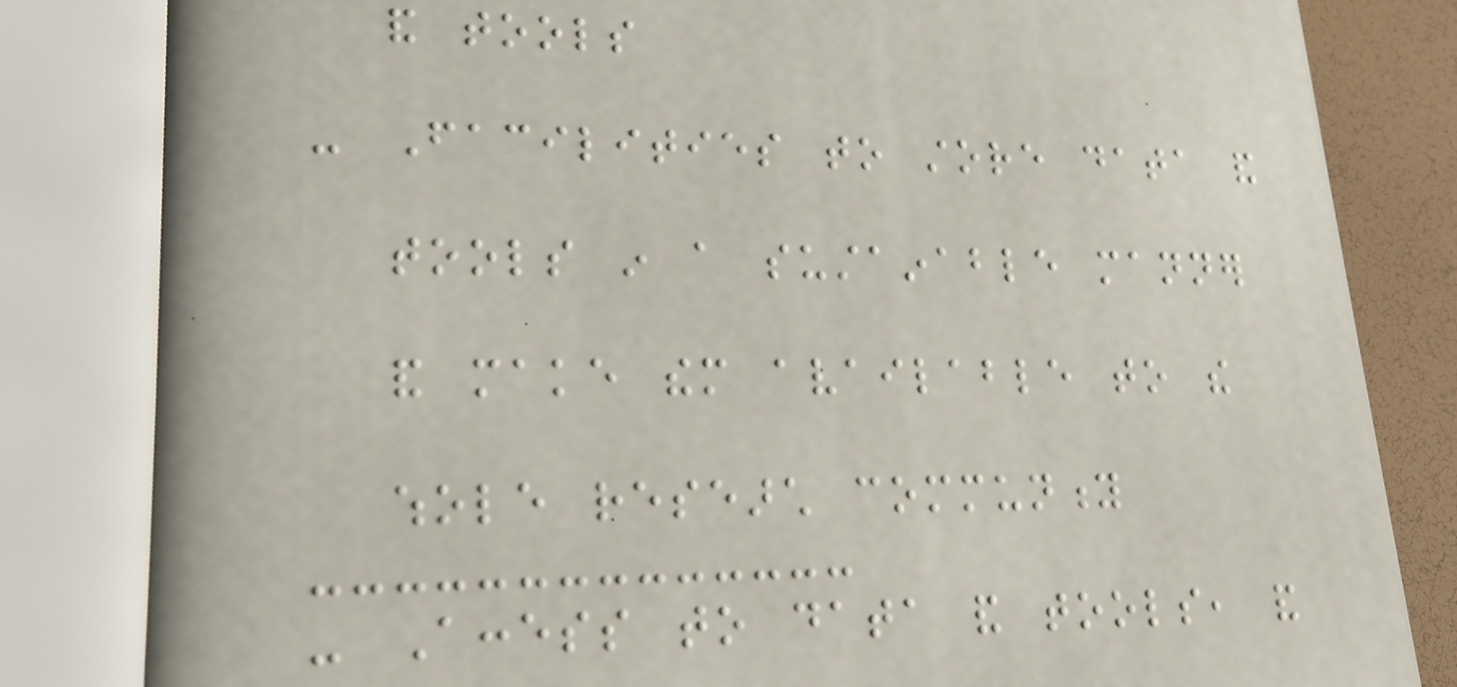and tools
- Facilities to store data and
tools in a sustainable manner
and make them available to the
whole research community
- Access to data and tools, and
